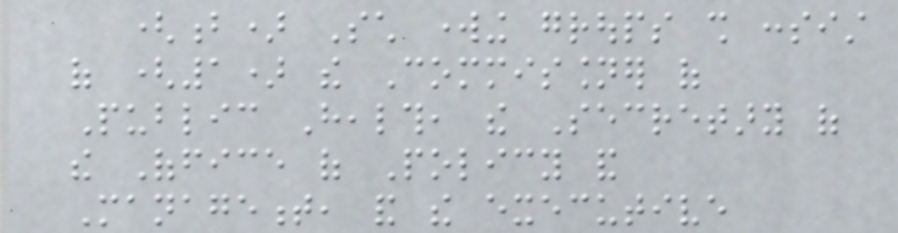(b) Such working groups shall consist
of (1) the Commissioner of
Public Health, the Secretary of
the Office of Policy and
Management, and the executive
